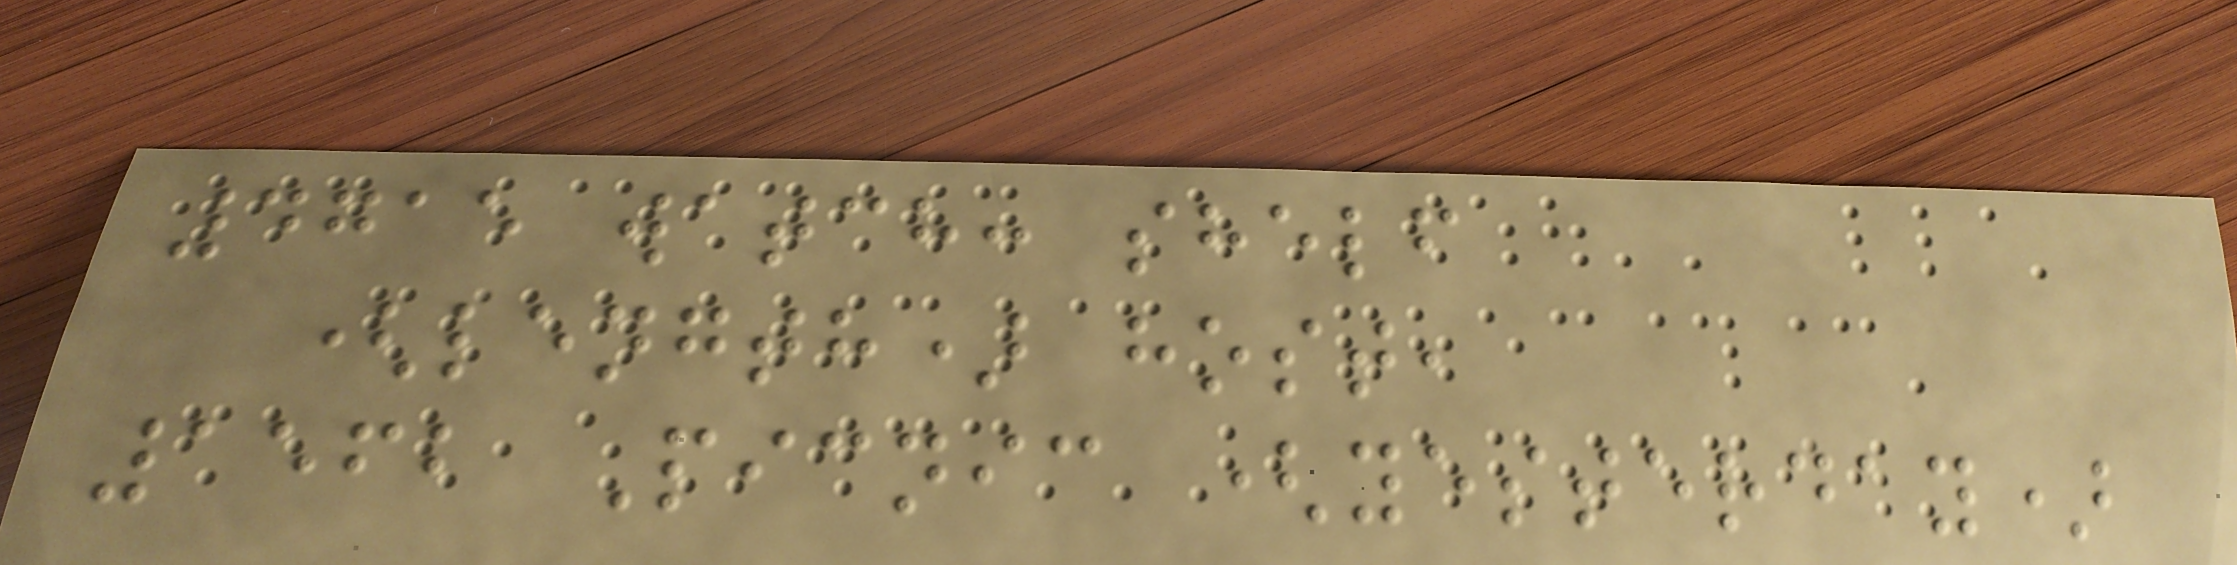4715 watch: shelf
(length) host,
1562 Picnic (yesterday)
